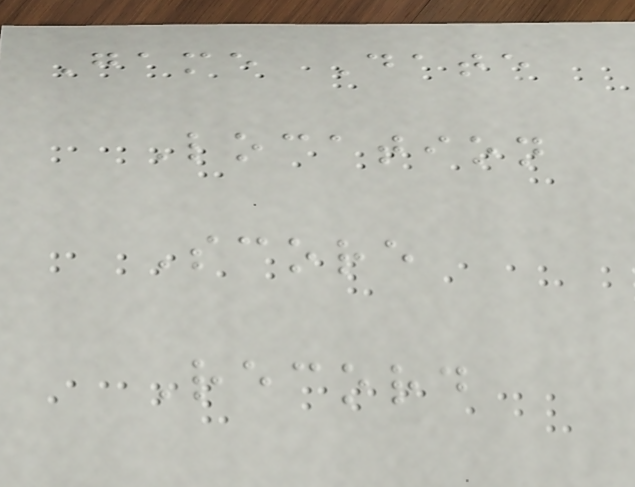Game Date
Location
Score
Record
